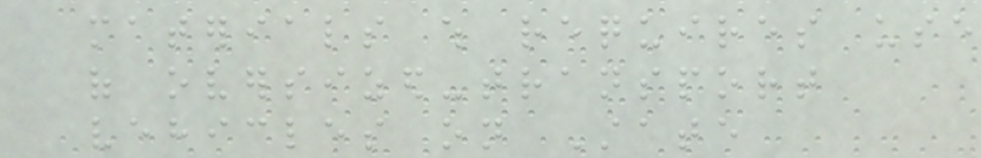materials which requires use
of oversized-transport
vehicles on State
